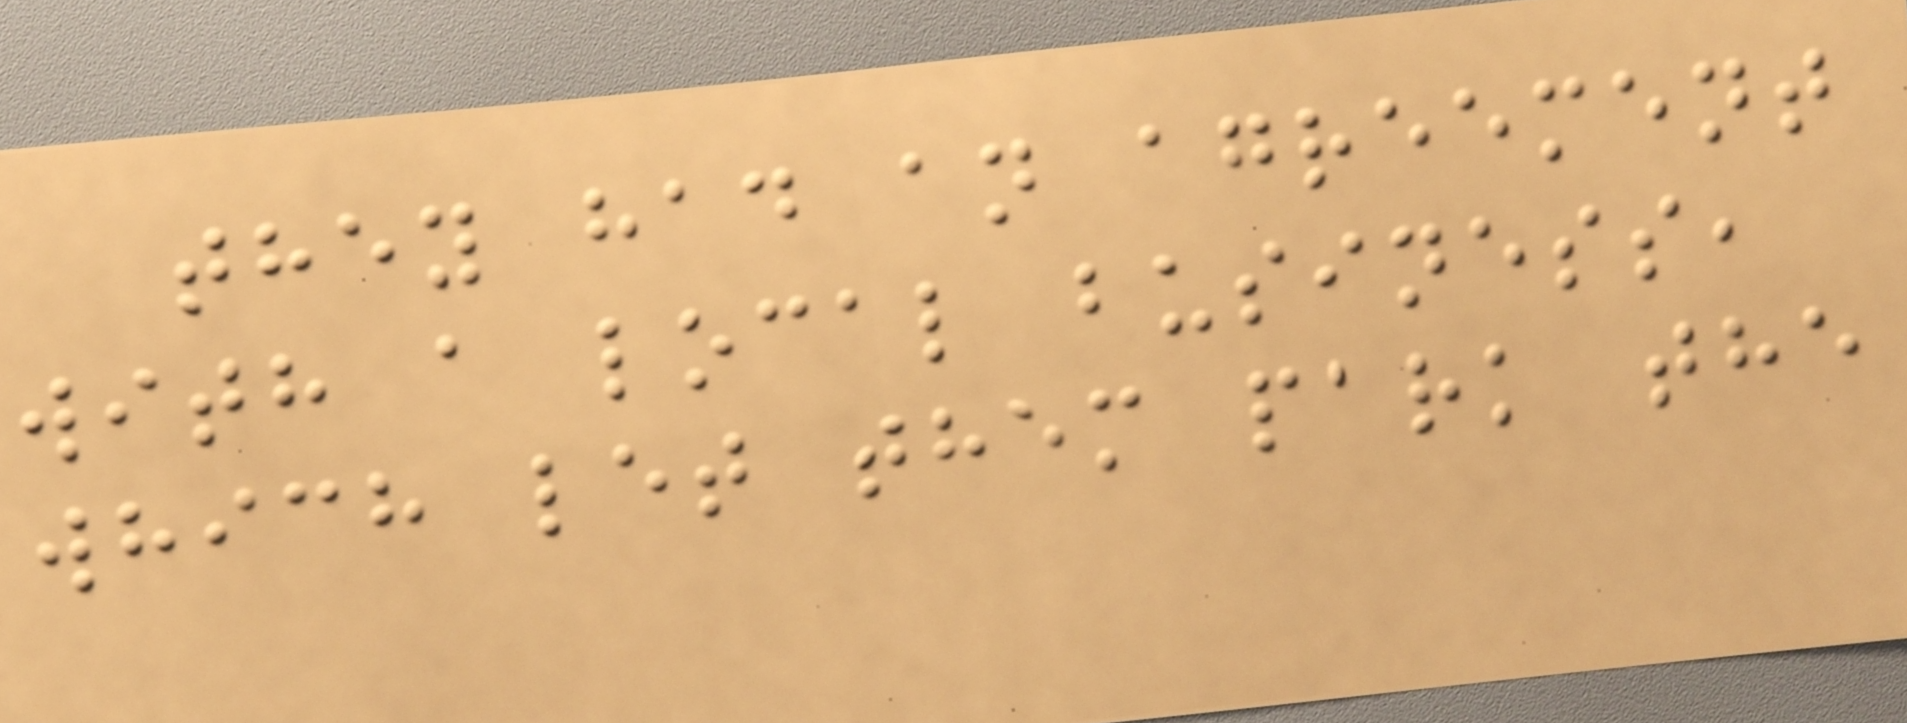they had an agreement
with a local business,
which let them park the
